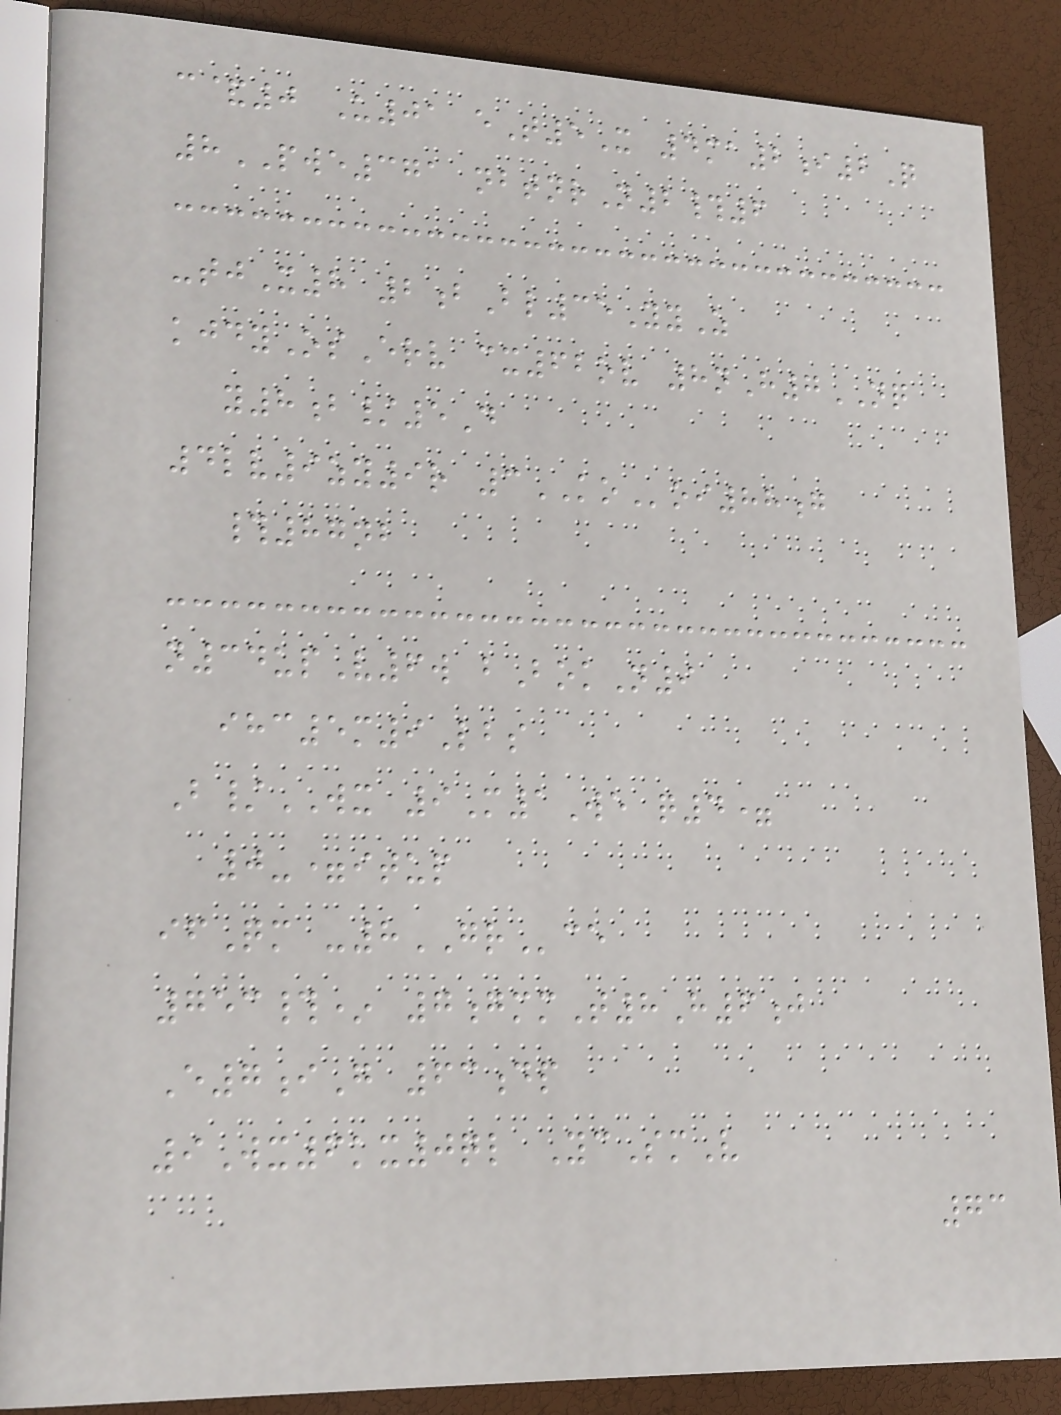c&0 U01 eT5X 4ma2i2Q
8PWE371 nbtnrN2#6
-tjX8 2bBl35YyZ
kjdyOsErv cx62ov 8nH7NQ
y8b/5D
4lv9zy9r 3KOoi88g
#87nb
n34upV6w bBokN9
ihc5m9Lbs
B/WX 9M1We q4=
0-=itup
ifQm -8GRce
753#* 7gmmT8H6j
E7iG 63dp
9Wx6kx0ql YcSmV
73
